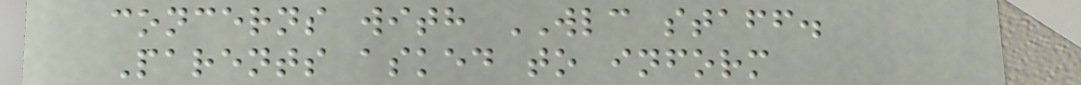concerns with WLC staff.
Parents asked to inform
